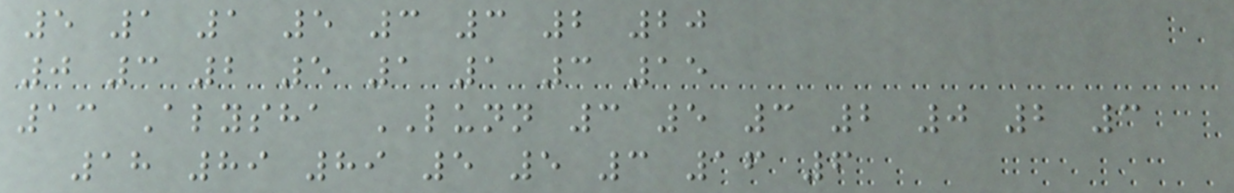5 1 1 5 3 3 2 20
0 3 2 5 1 1 3 15
13 Alysha LUNN 3 5 3 2 0 2 3
18 89 89 5 5 3 16 6
